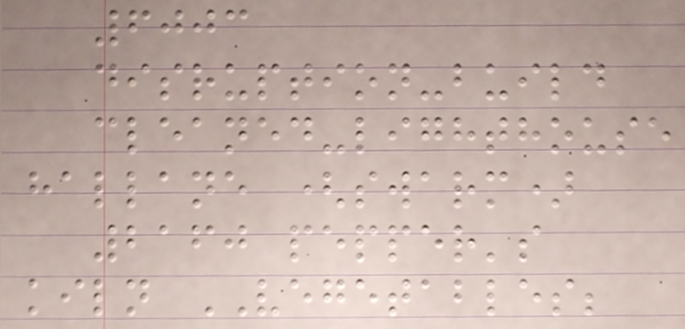6003
disruption-build
cleaned-lighthouse
hallane (swarm)
2160 pepper's
kiln VEGETABLES;
